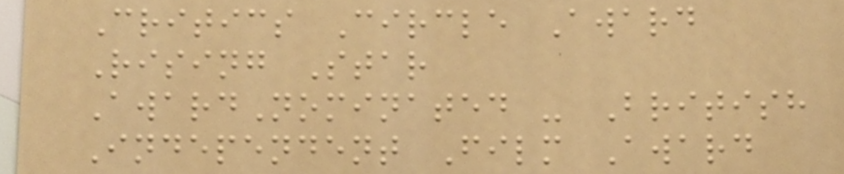Critics Circle Award
Rising Star
AwardNominated - British
Independent Film Award
